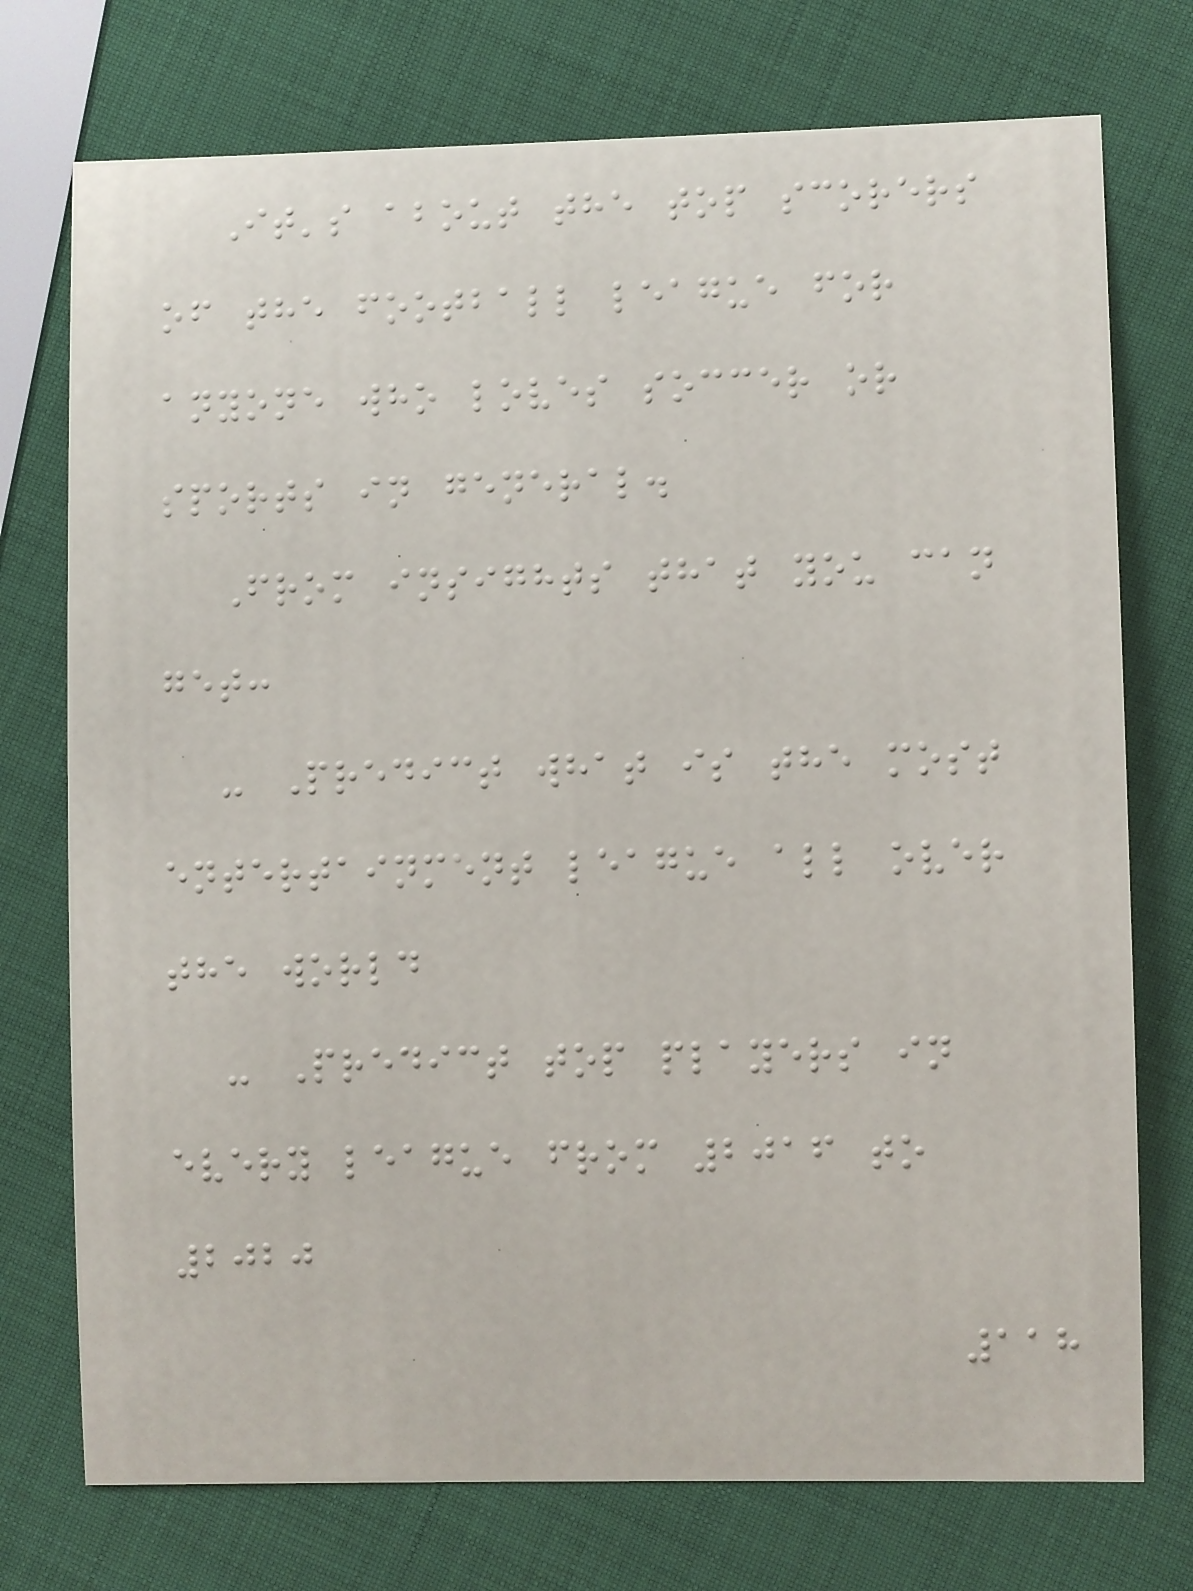It's about the top scorers
of the football league for
anyone who loves soccer or
sports in general.
From insights that you can
get:
- Predict what is the most
entertainment league all over
the world
- Predict top players in
every league from 2016 to
2020
118
